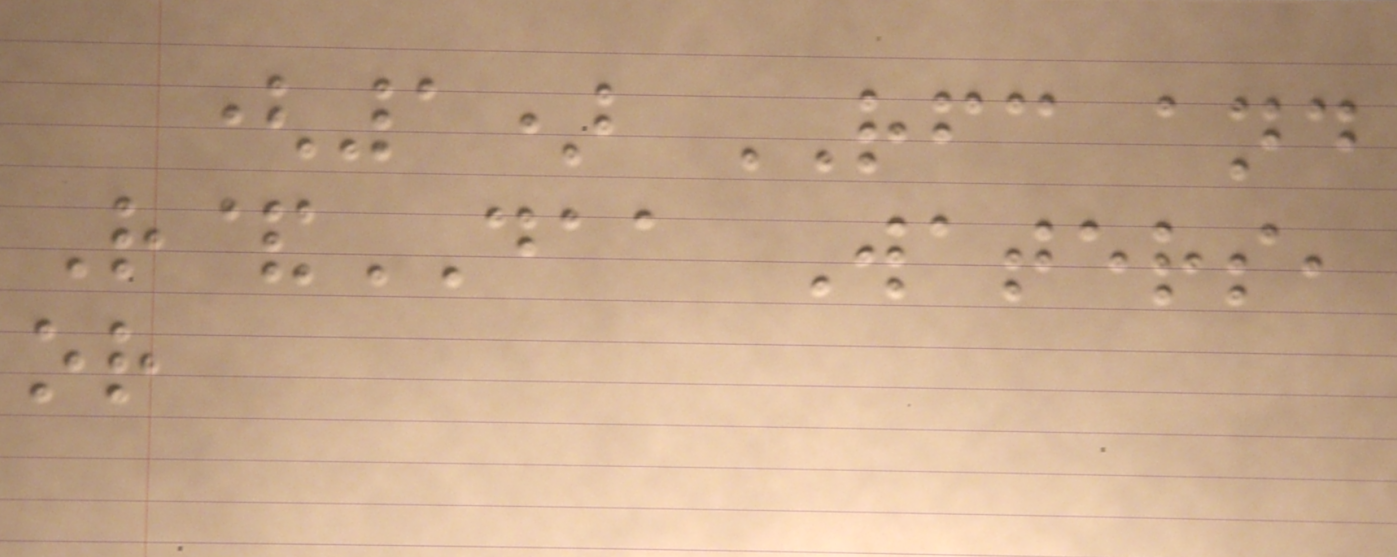(1) RFC and
R&DAA Waters,
or
